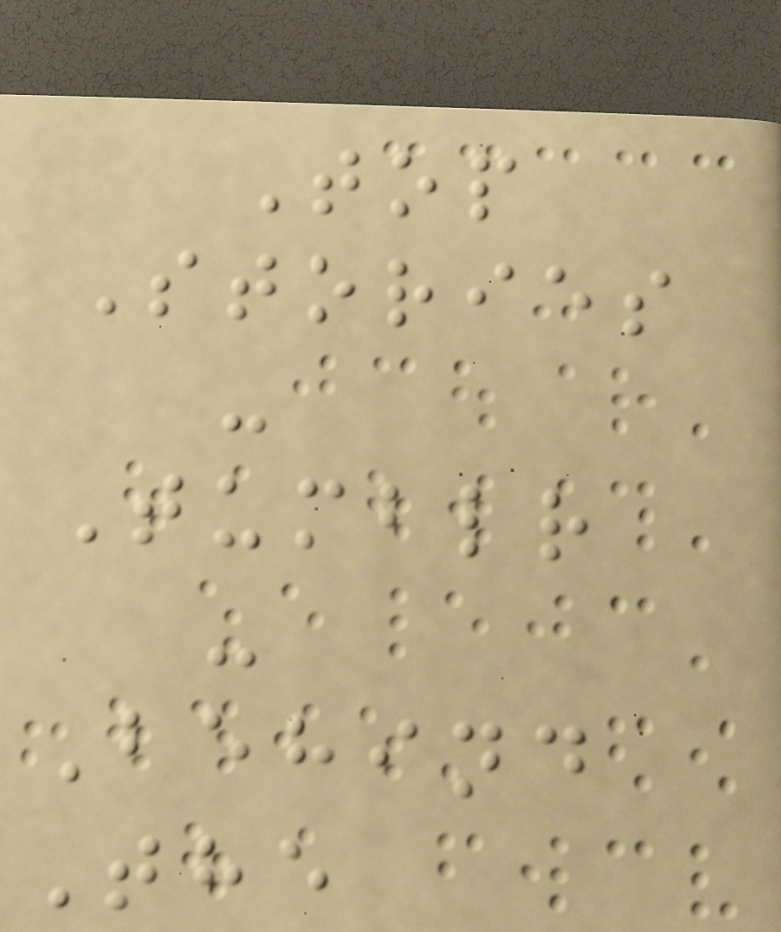Top
Stories
-
Tumblr
-
Behind
The
